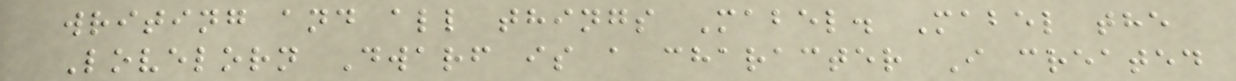writing and all things Mabel. Mabel the
Lovelorn Dwarf is a character I created
